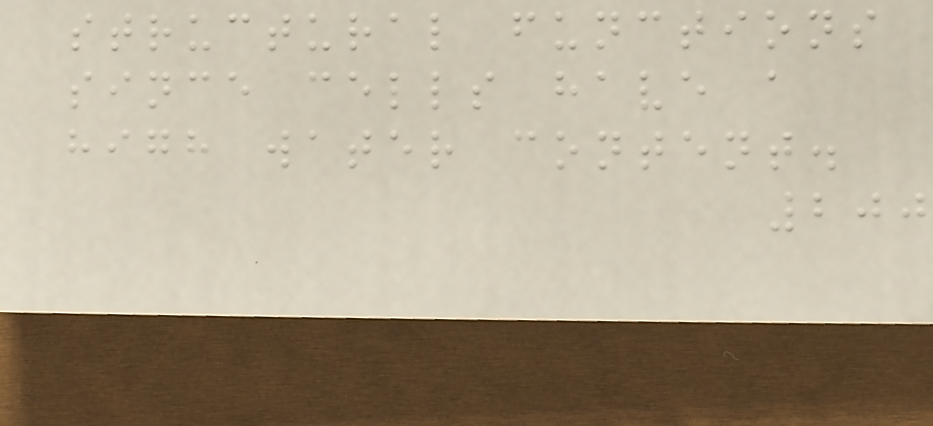structural functions
since cells have a
high water content.
200
